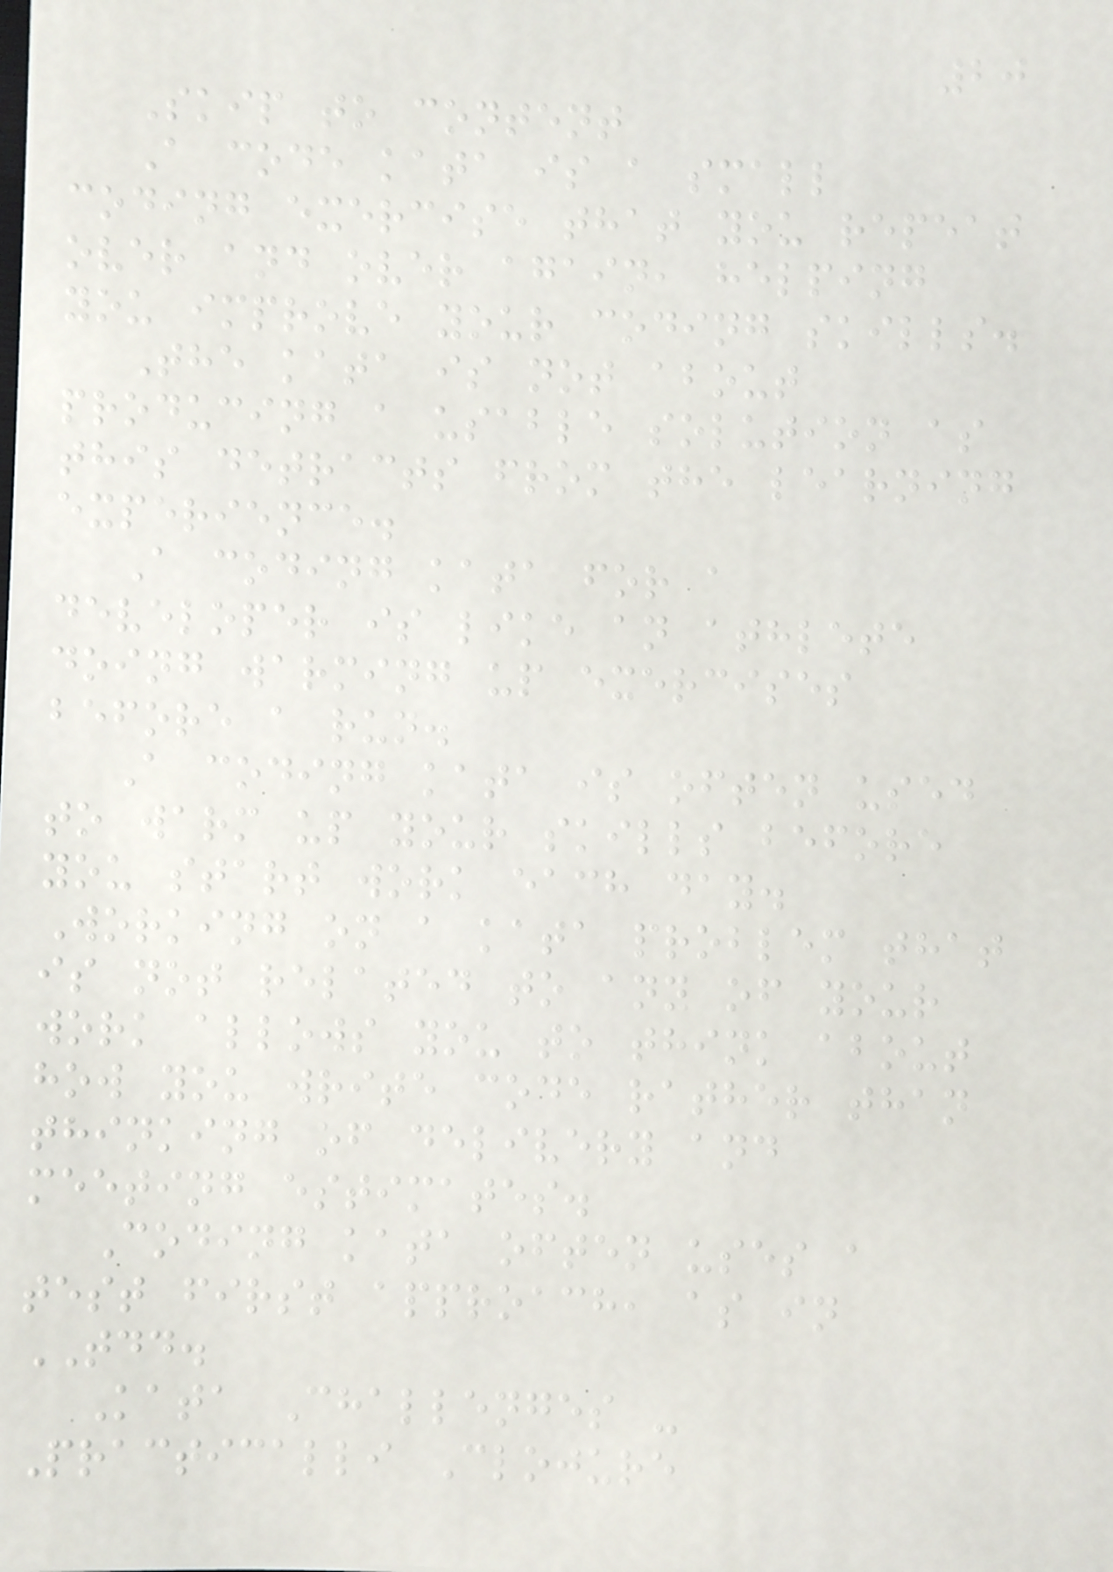20
Skip to content
A code kata is a small
coding exercise that you repeat
over and over again, helping
you improve your coding skills.
The kata is not about
producing a usable solution as
this detracts from the learning
experience.
A coding kata for a
developer is like an athlete
doing warming up exercises
before a run.
A coding kata is often used
to warm up your skills before
you start work each day.
Working on a kata problem that
is not related to any of your
work allows you to think about
how you write code rather than
thinking of delivery and
meeting estimates.
Coding kata often uses a
test first approach, as in
TDD.
Kata Challenges -
Practicalli Clojure
